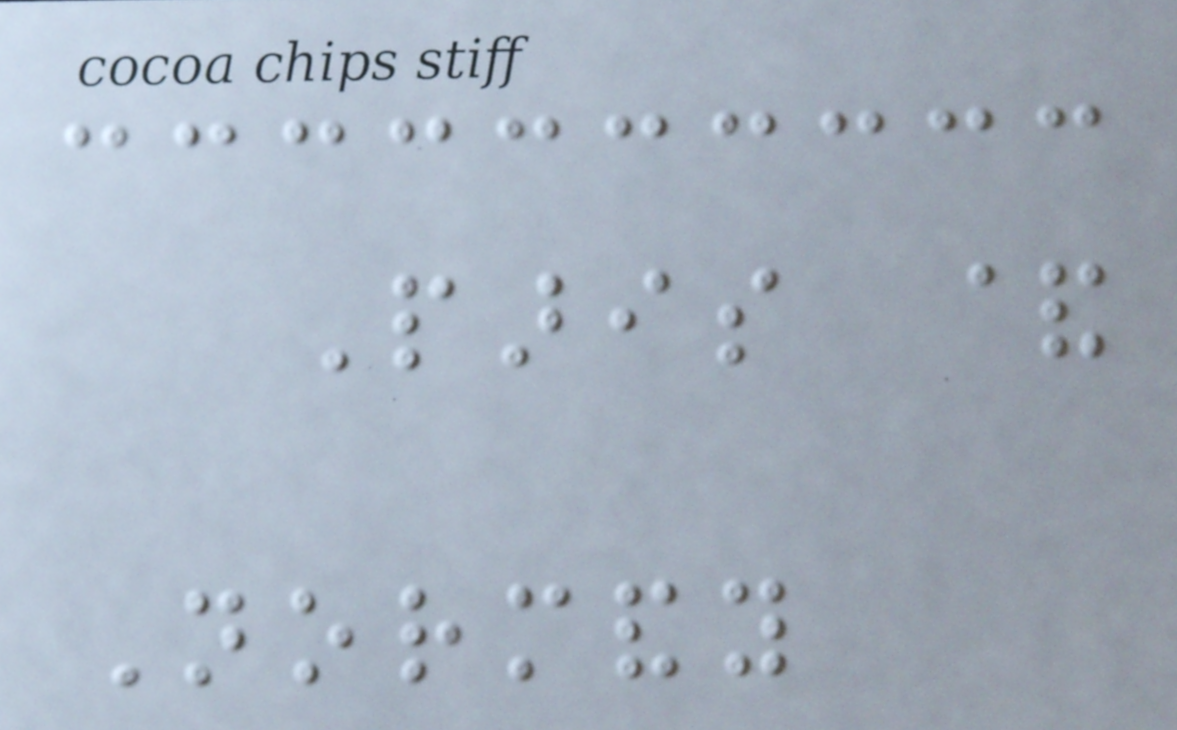Paris &
Normandy
